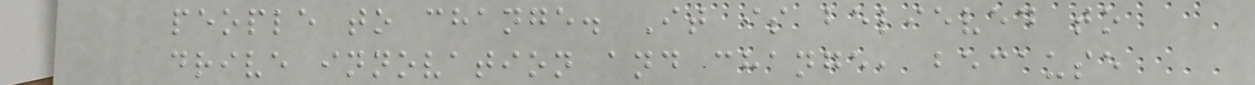people to change. It is believed to
drive innovation and change, because
